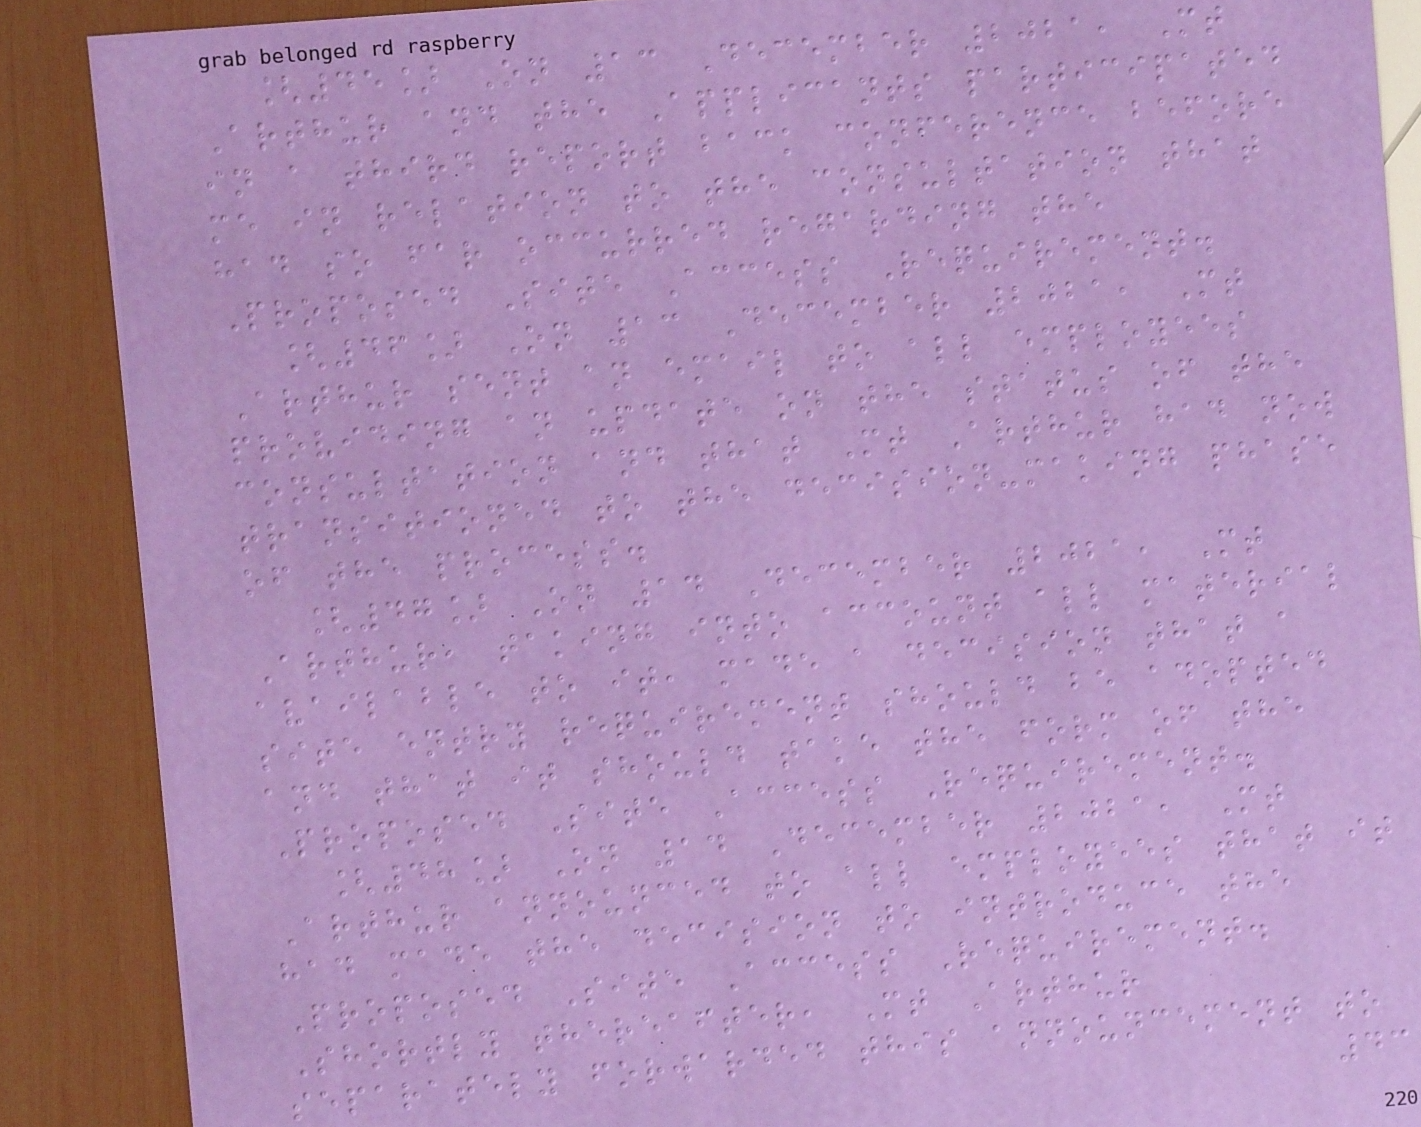[45] On 13 December 2021, Mt
Arthur and the Applicants participated
in a third report back conference before
me in relation to the consultation that
had so far occurred regarding the
Proposed Site Access Requirement.
[46] On 13 December 2021, Mt
Arthur sent an email to all employees
providing an update on the status of the
consultation and that Mt Arthur had now
transitioned to the decision-making phase
of the process.
[47] On 14 December 2021, Mt
Arthur, taking into account all material
available to it, made a decision that a
site entry requirement should be adopted
and that it should take the form of the
Proposed Site Access Requirement.
[48] On 14 December 2021, Mt
Arthur announced to all employees that it
had made the decision to introduce the
Proposed Site Access Requirement.
Shortly thereafter, Mt Arthur
separately forwarded this announcement to
43
